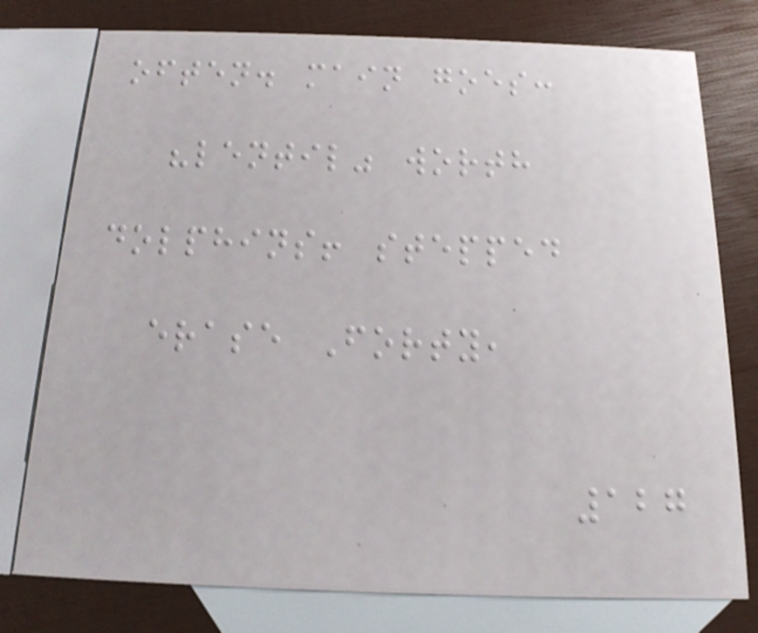often. main goes:
"lentil" worth
dolphins! stepped
erase Forty,
127
